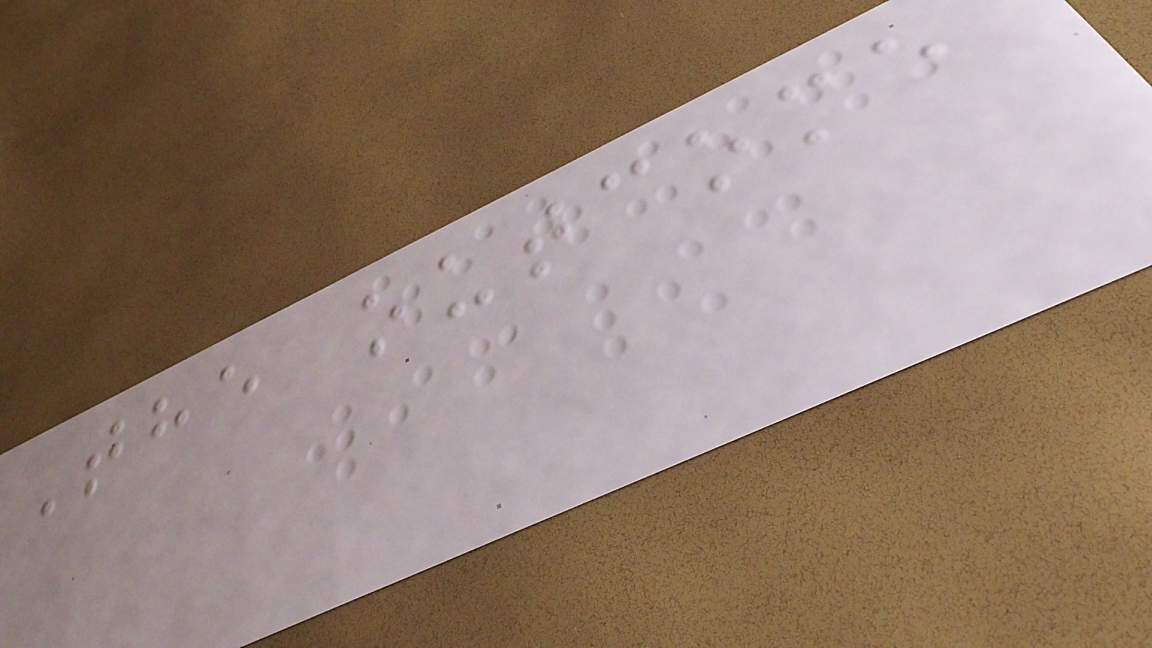The outcome
